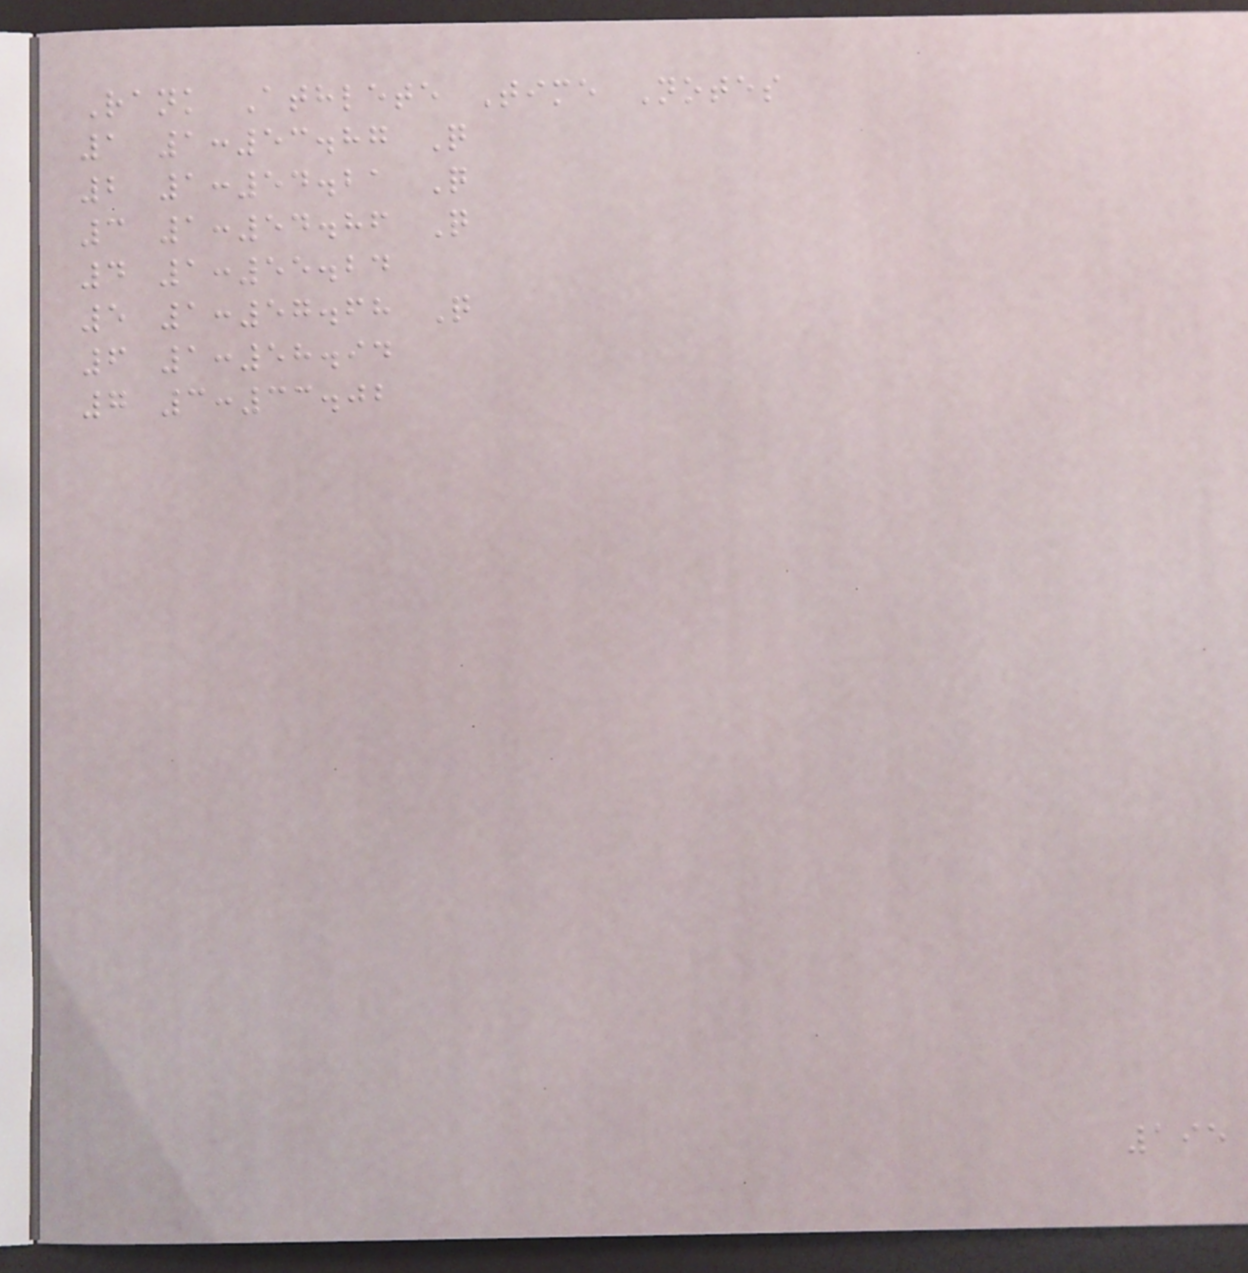Rank Athlete Time Notes
1 1:53.87 Q
2 1:54.21 Q
3 1:54.86 Q
4 1:55.24
5 1:57.68 Q
6 1:58.94
7 3:33.02
195
